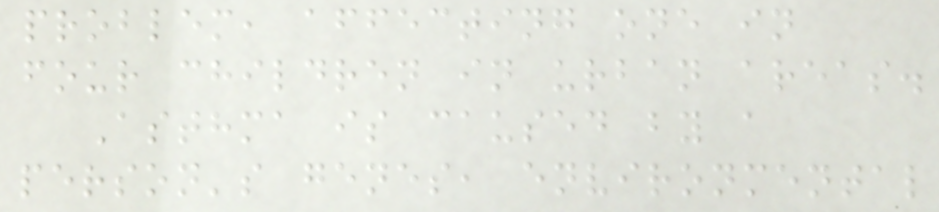problem, affecting one in
four children in urban areas.
Asthma is caused by a
person's genes, environmental
